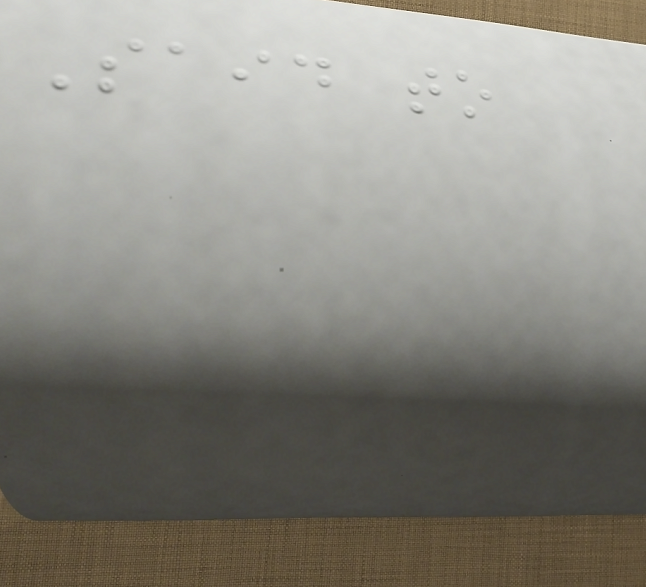Said to
